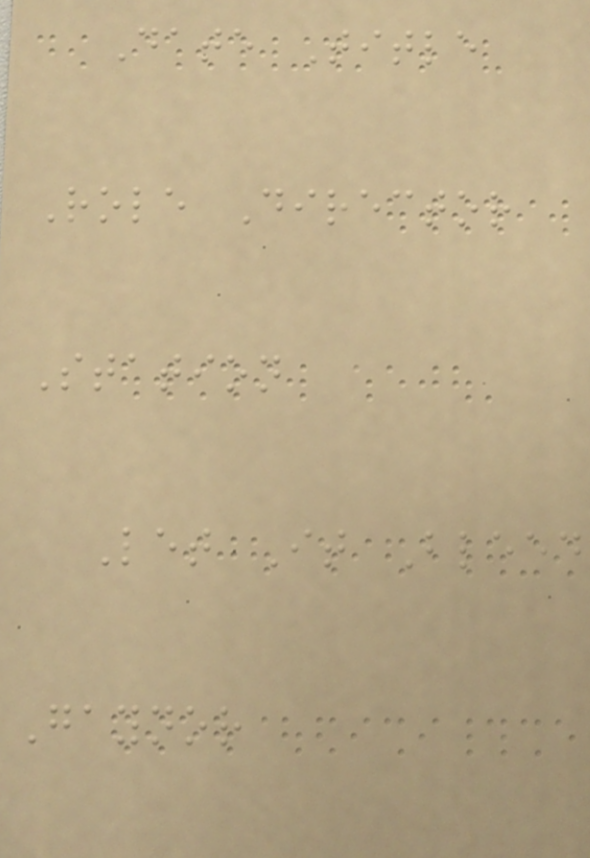Date Title
Role Director
Station
Let It Bleed
Gaynor
